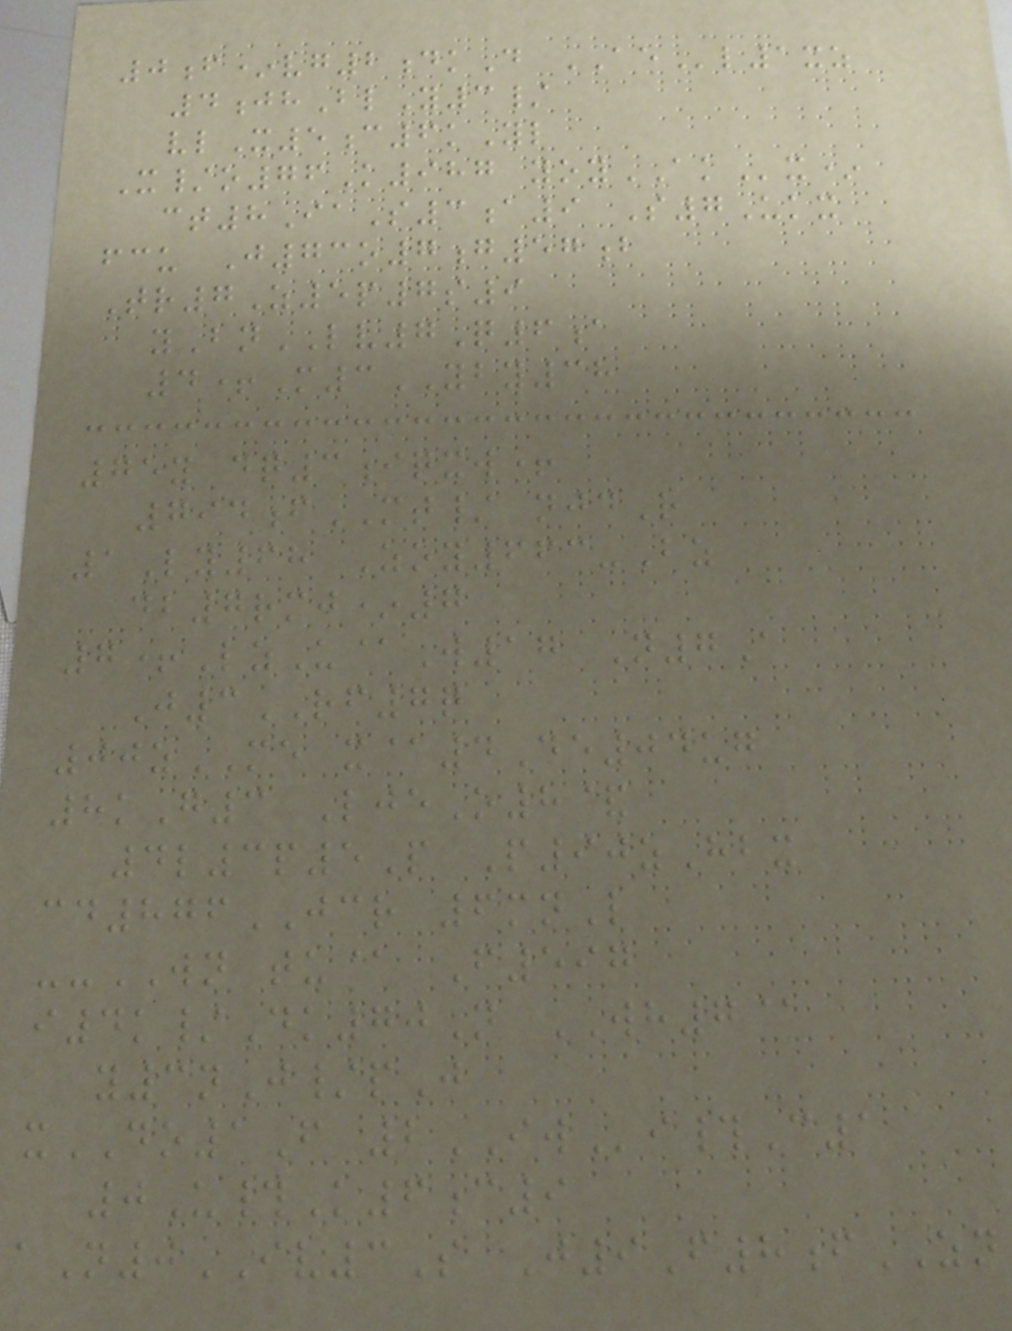0f*vg2dkD AEl1xz
4jhBlY3/
vlX5c6kYl
X/o76K987 yoyAKx*
ct8IaS3a9 S7Ukx
fcu J73o7g57b
Tr7Z5p7s9
yBnLV7Q6a
4+M3YBY38
75y dq3iqxw+
794fMT/ njdR
1Ly68 Zoy663-Bz
db7rmj*7
7+LzU@W17 N7A
J3RF7q
00zME x@4De04ug
8kG3 LjeO8&
4l3p5P P90zHbx
cd876JCR 6mnL
--WN tu@ F597
i4k/Dk70N WH7@
y3nJ/pJ
xDO1F 2IWi#C1
0U#K6c9
aN0IV3S J9F8fZN
